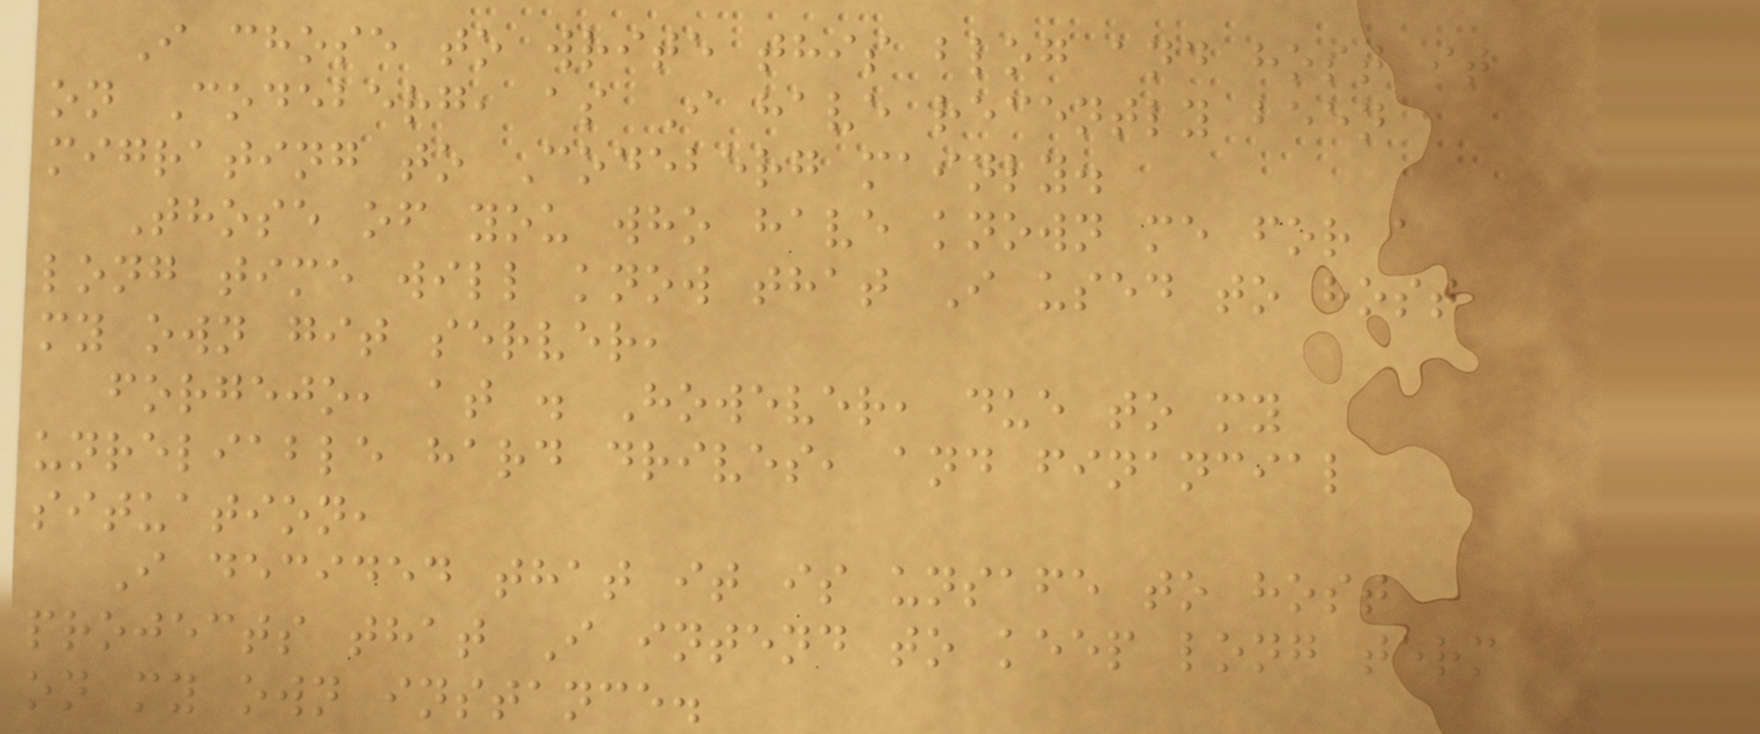I chose to write this blog and host it
on Codeberg, as I have recently been
migrating to Codeberg mainly.
Those of you who have known me for a
long time will know that I used to host
my own git server,
forgejo, at . However, due to my
unreliable hard drives, and financial
situation,
I decided that it is unsafe to host
projects that I intend to keep long term
on my own instance.
